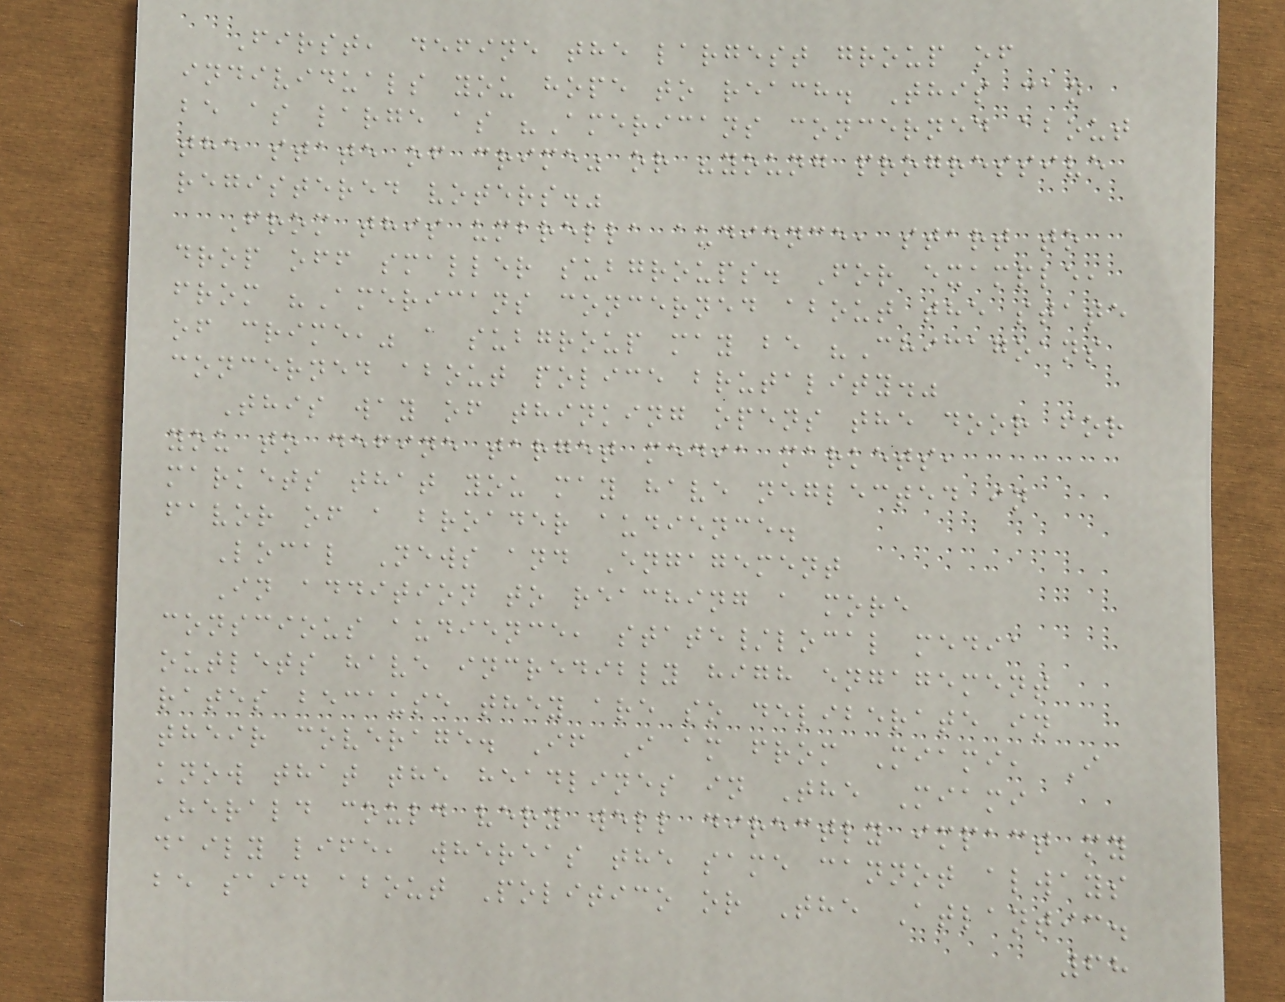First, define the largest group of
individuals you hope to reach. This can
be as large as "Americans concerned about
the state of crime" or "young progressive
registered voters."
From this umbrella audience, start to
drop off smaller subgroups. For example,
from "Americans concerned about the state
of crime," a subgroup may be "Chicagoans
concerned about police brutality."
This way of thinking opens the door for
you to define target media markets,
markets that you may have neglected in
favor of a broader audience.
Local News and Engagement
In addition to reaching a more
conscious audience, state/local media
outlets have incredibly high engagement
rates because they are so deliberate in
their coverage. If I am from Miami, I
know that the headlines in The Miami
Herald could very well directly impact my
daily life, whereas the same cannot always
be said about Politico or The Atlantic.
68
